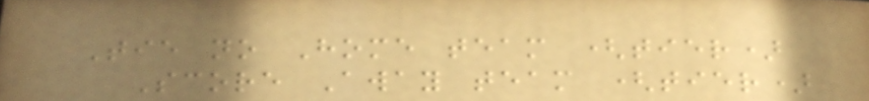Tie no Home team (tier)
Score Away team (tier)
